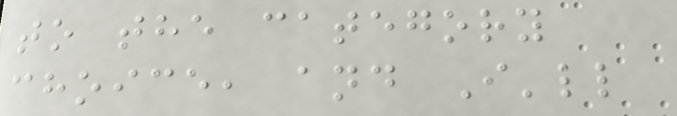to the category
choice, and I'll
